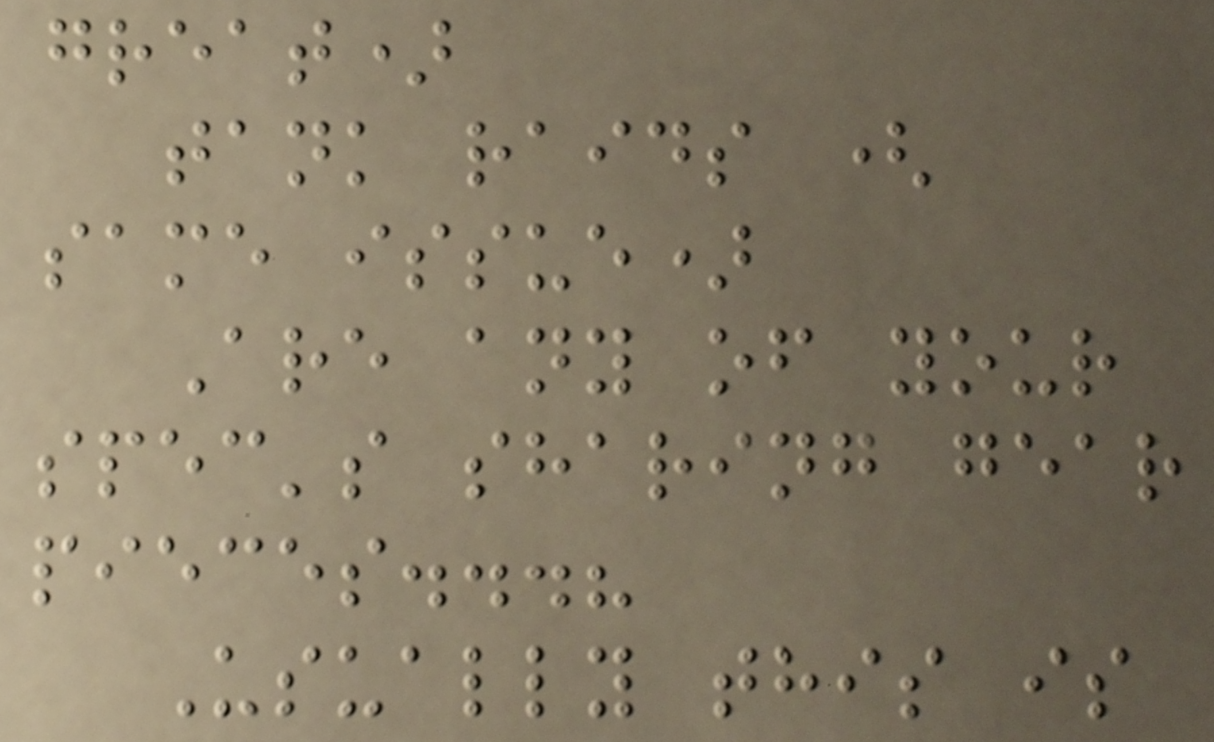great)
tank raids (
same issue)
Are any of your
spec's sharing gear
pieces...?
Usually this is
